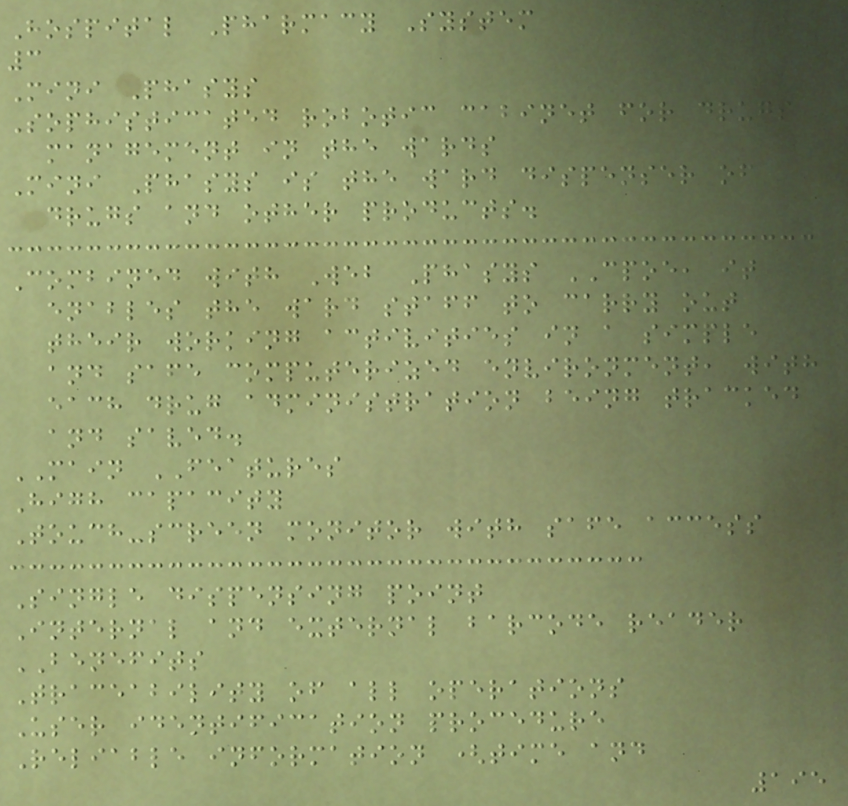Hospital Pharmacy System
3
Mini Phasys
Sophisticated robotic cabinet for drugs
management in the wards
Mini Phasys is the ward dispenser of
drugs and other products.
Combined with Web Phasys CPOE, it
enables the ward staff to carry out
their working activities in a simple
and safe computerized environment, with
each drug administration being tracked
and saved.
MAIN FEATURES
High capacity
Touch-screen monitor with safe access
Single dispensing point
Internal and external barcode reader
BENEFITS
Traceability of all operations
User identification procedure
Reliable information (time and
195
